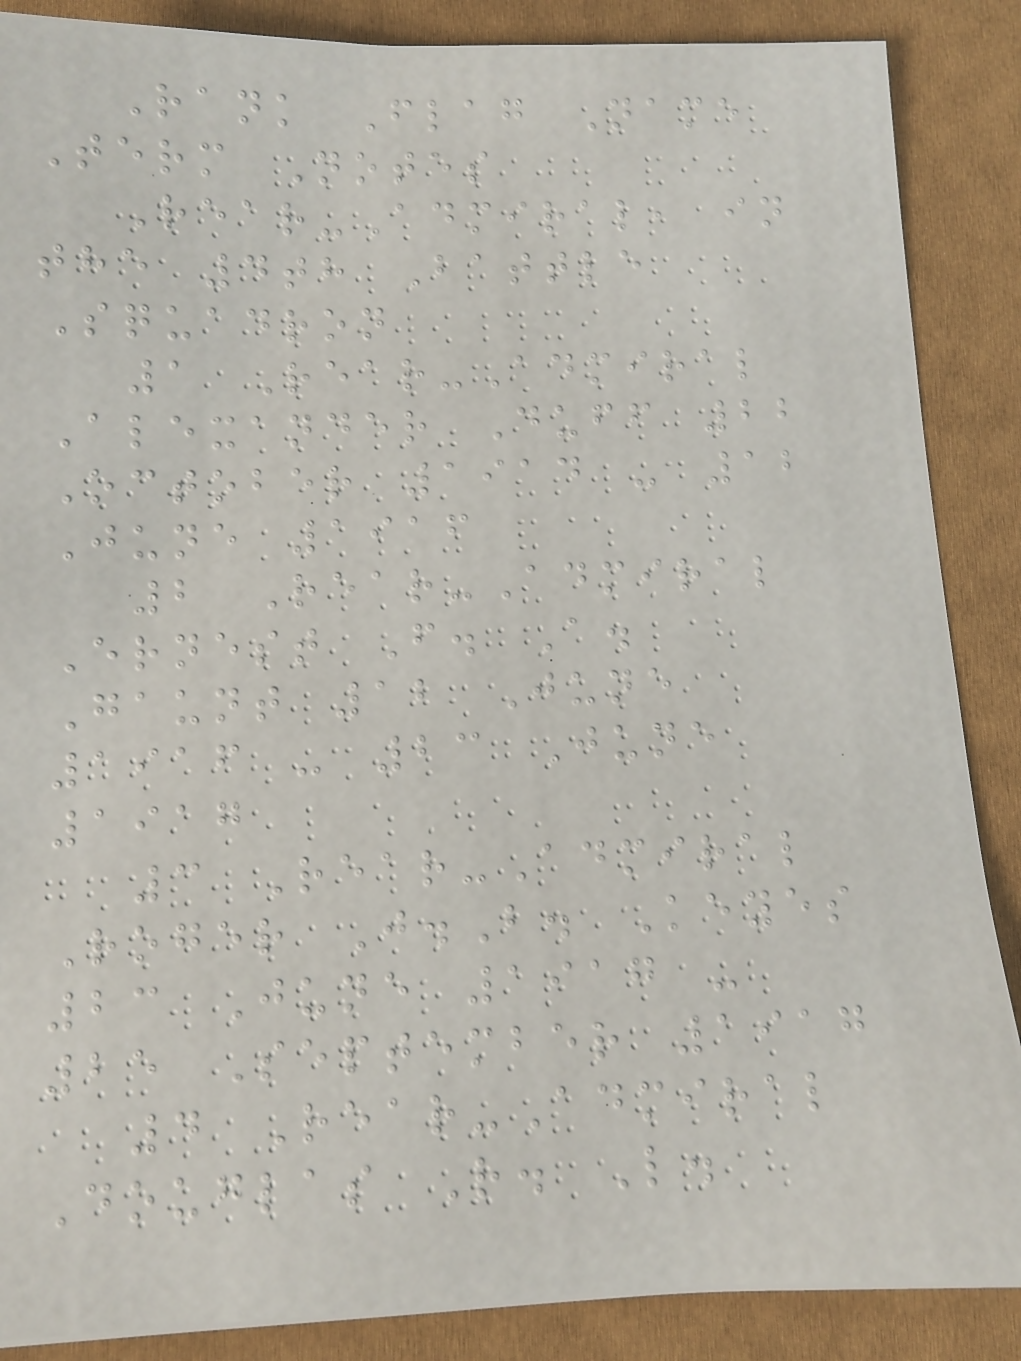Rank Flag Name
Term Notes
Rear-Admiral, in
the 4th Battle
Squadron
1 Rear-Admiral
Alexander Duff 22
October 1914 - 12
June 1916
2 Rear-Admiral
Ernest F. A.
Gaunt 12 June
1916 - 23 June
1917
3 Rear-Admiral
Roger J.B. Keyes
23 June 1917 -
25 September 1917
4 Rear-Admiral
Douglas R. L.
